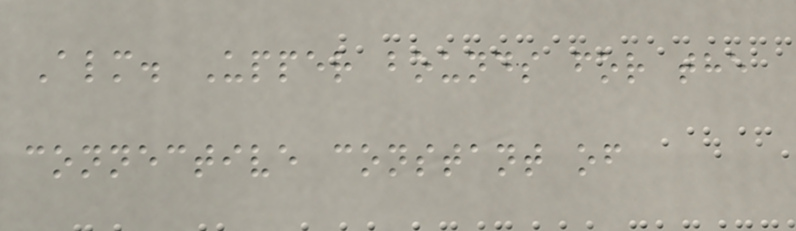Alm. Upper bounds for the
connective constant of
